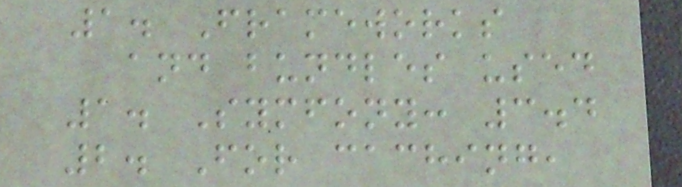1. Frameworks
and bundles used
1. Symfony: 3.4
2. For caching,
